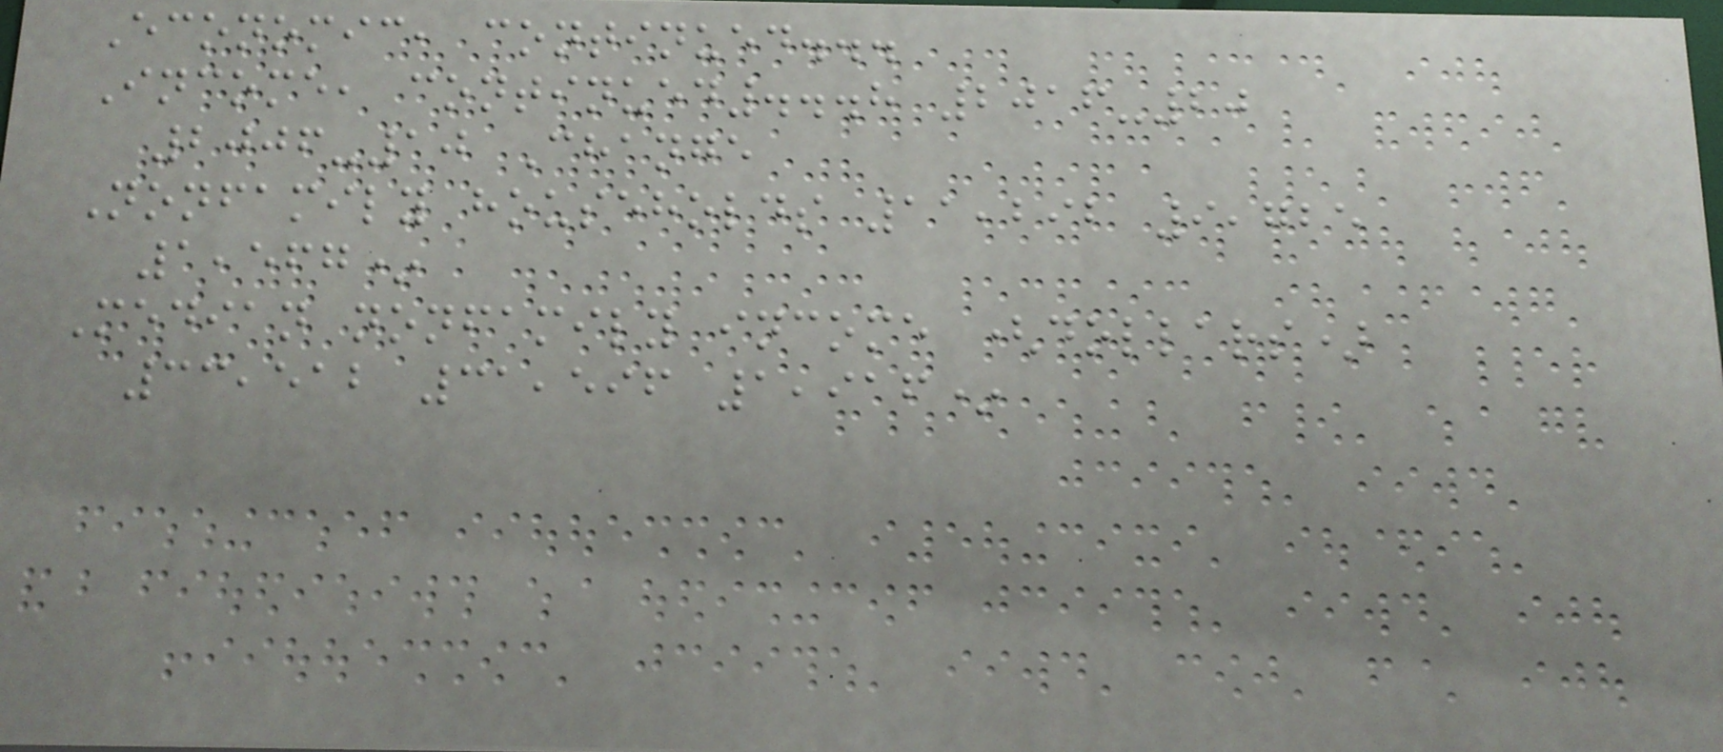Economic, continued...
Income, continued...8 2016-20
2006-10 Change
Nonfamily households 11,292 9,725
1,567*
Median nonfamily income (dollars)
33,512 31,596 1,916*
